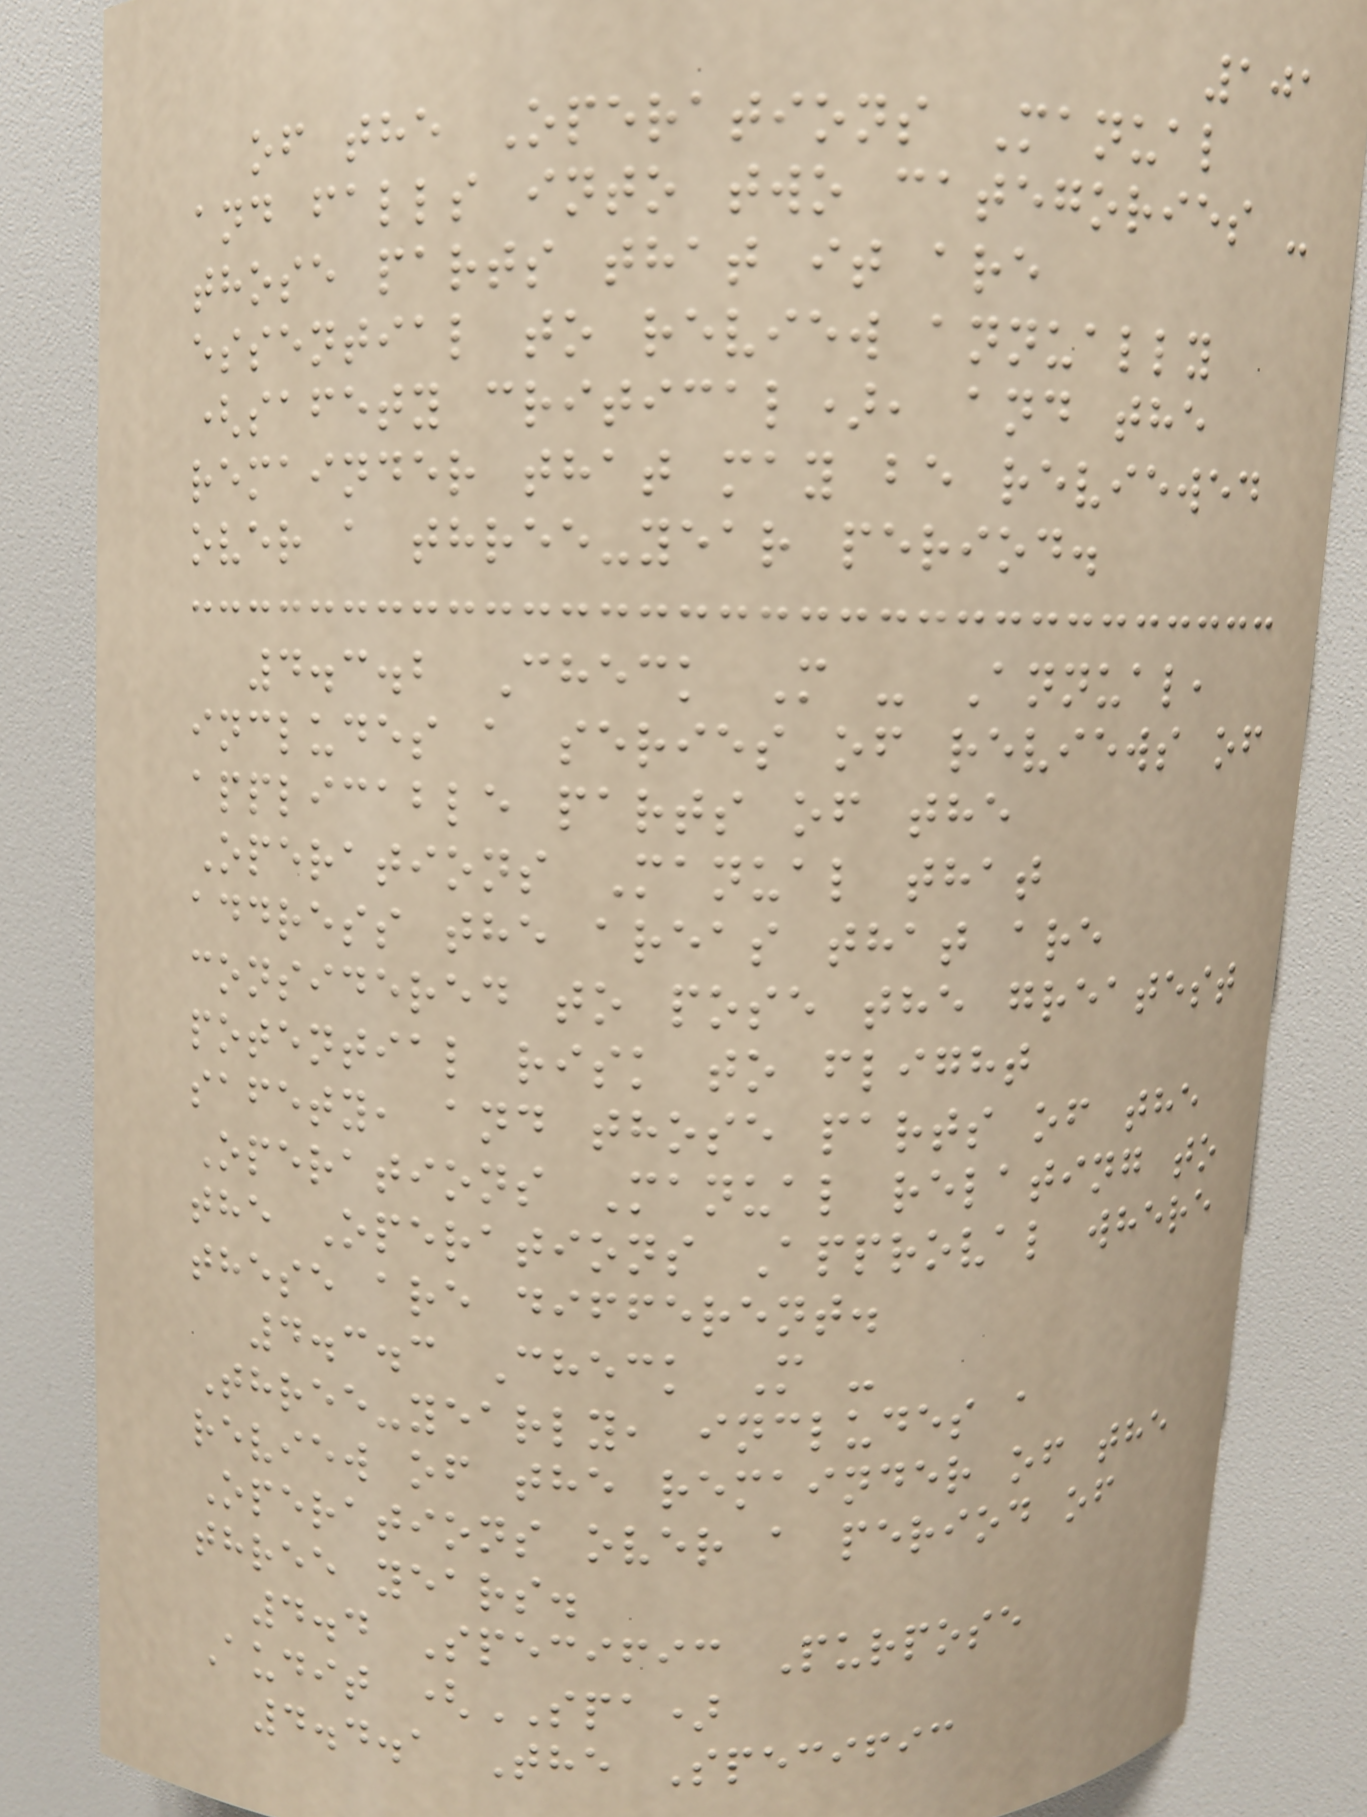101
of the Operations Manual
and falls into two categories -
those parts that it are
essential to review annually
(safety critical), and the
remainder that may be reviewed
over a three-year period.
4.3.2 Check M - Annual,
includes a series of reviews of
applicable parts of the
Operations Manual that
address the areas that are
considered to pose the greatest
potential risk to flight
safety, and those parts of the
Operations Manual relating to
the Operations Approval where
these are different.
4.3.3 Check M -
Three-yearly, includes a
review of the remainder of the
Operations over a period of
three years.
4.4 Specific Purpose
Audit (SPA)
4.4.1 The Specific
